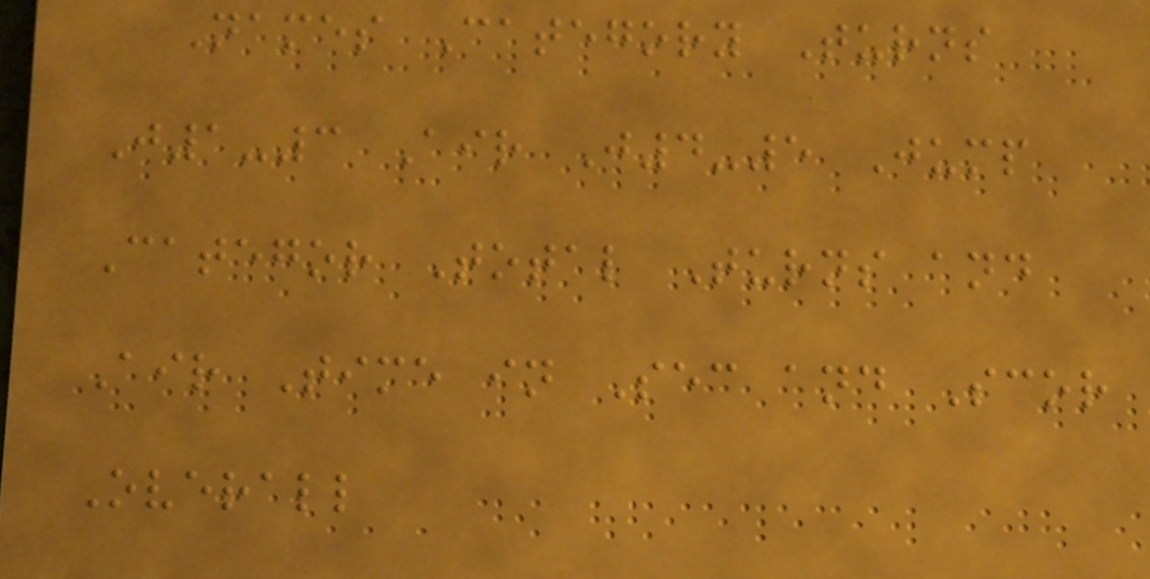Names Category Turns
J1-3 Air J4-5 Jump
Categor Total Turns and
Air Time in Sec and Scor
Overall
